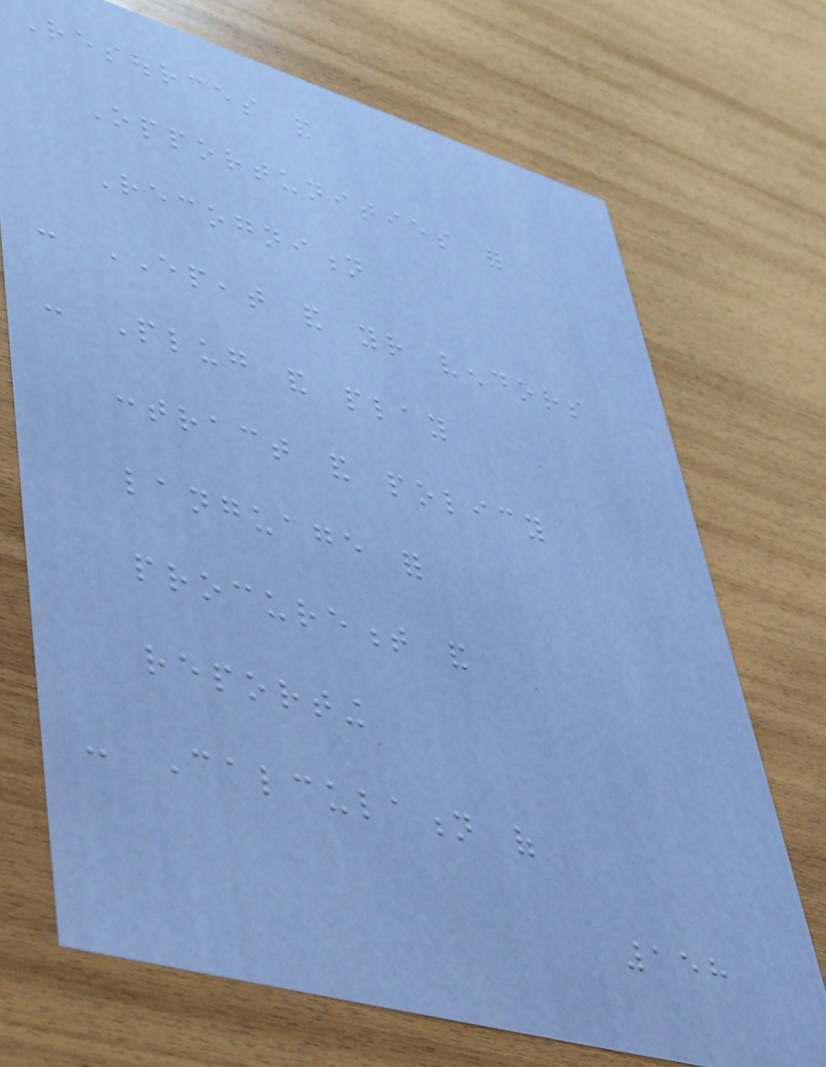Resources and
Opportunities for
Recognition
- EPEAT and your vendors
- Plug and play
contract and policy
language for
procurement and
reporting
- Calculation of
158
